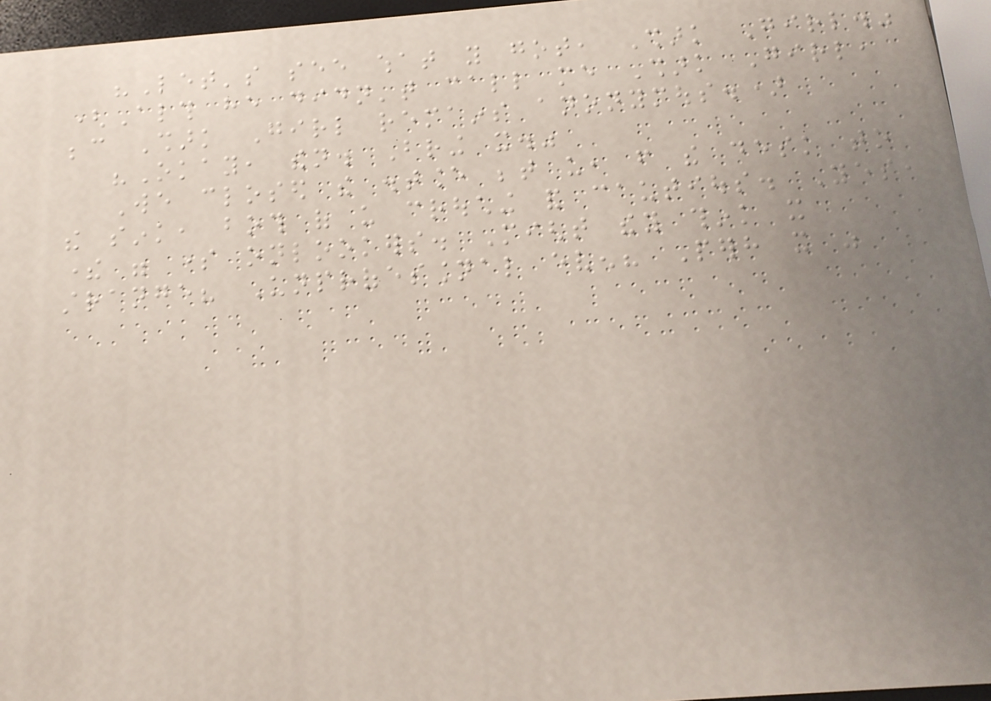"Let's see what you got, Shark Girl."
(Although he didn't call me Shark Girl,
because Shark Girl remains anonymous.)
"Okay, then. Bring it."
We closed the distance between us, from the desk to
the sink, both of us crouching and cautious. Yes,
there were some onlookers. Might they think it
strange? Unprofessional even? Perhaps it was
